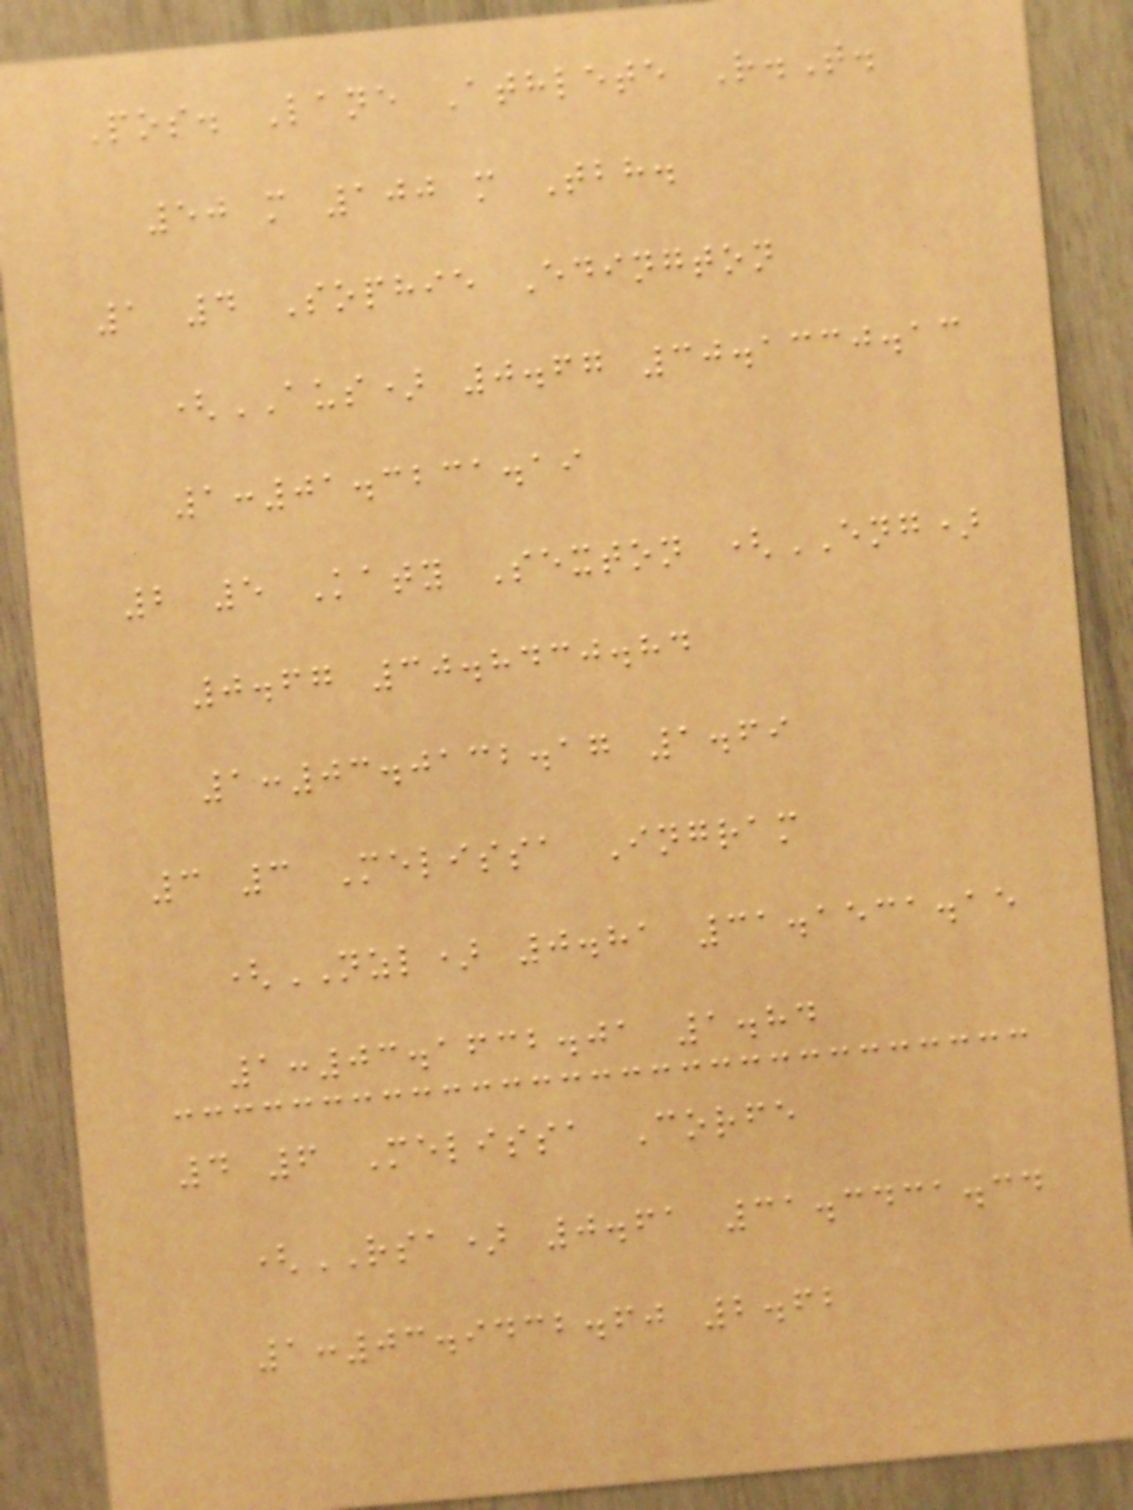Pos. Lane Athlete R.T.
50 m 100 m Tbh.
1 4 Sophie Edington
(AUS) 0.67 30.1330.13
1:01.3231.19
2 5 Katy Sexton (ENG)
0.67 30.8430.84
1:03.0132.17 1.69
3 3 Melissa Ingram
(NZL) 0.81 31.1531.15
1:03.1632.01 1.84
4 6 Melissa Corfe
(RSA) 0.61 31.3431.34
1:03.9432.60 2.62
